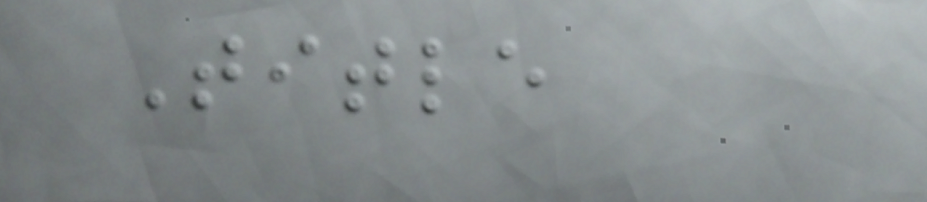Title
